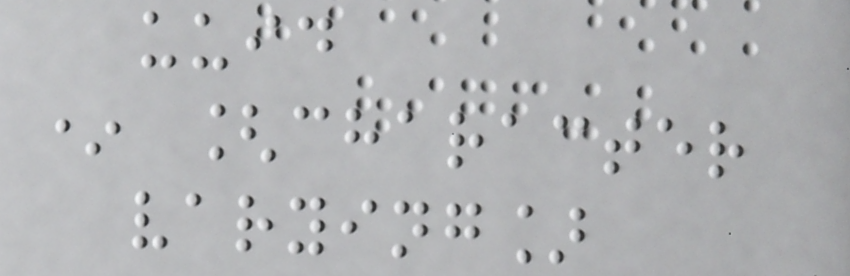uuid
* [character
varying]
